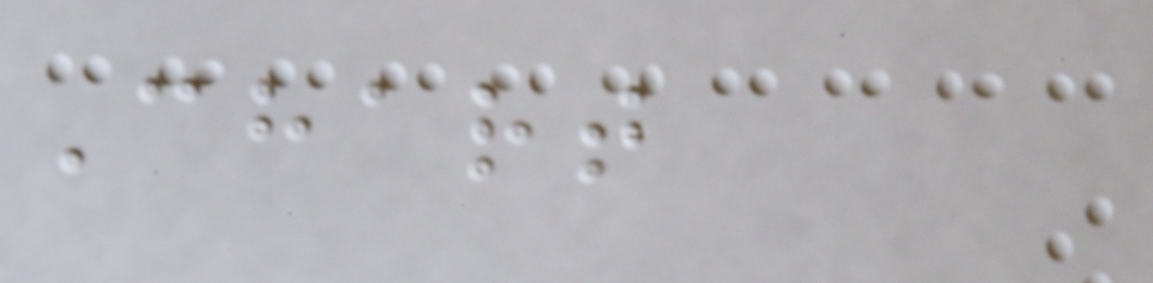Chart
